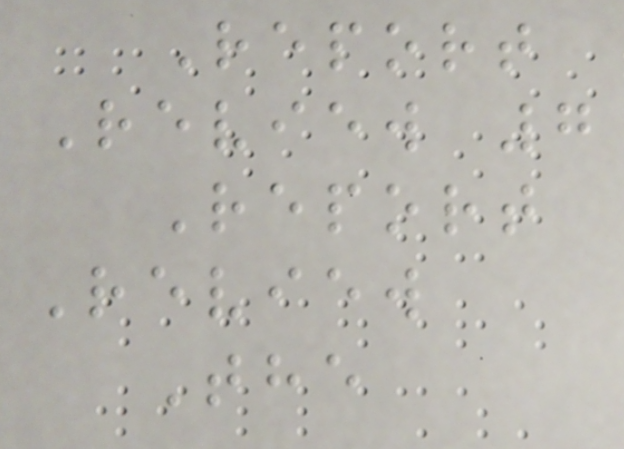Report
Review 7
Report
Review
The
